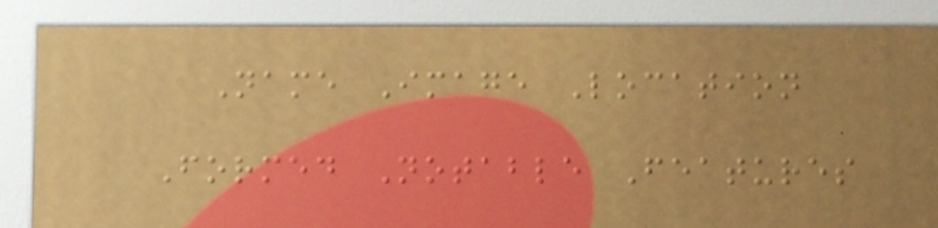Name Image Location
Formed Notable Features
